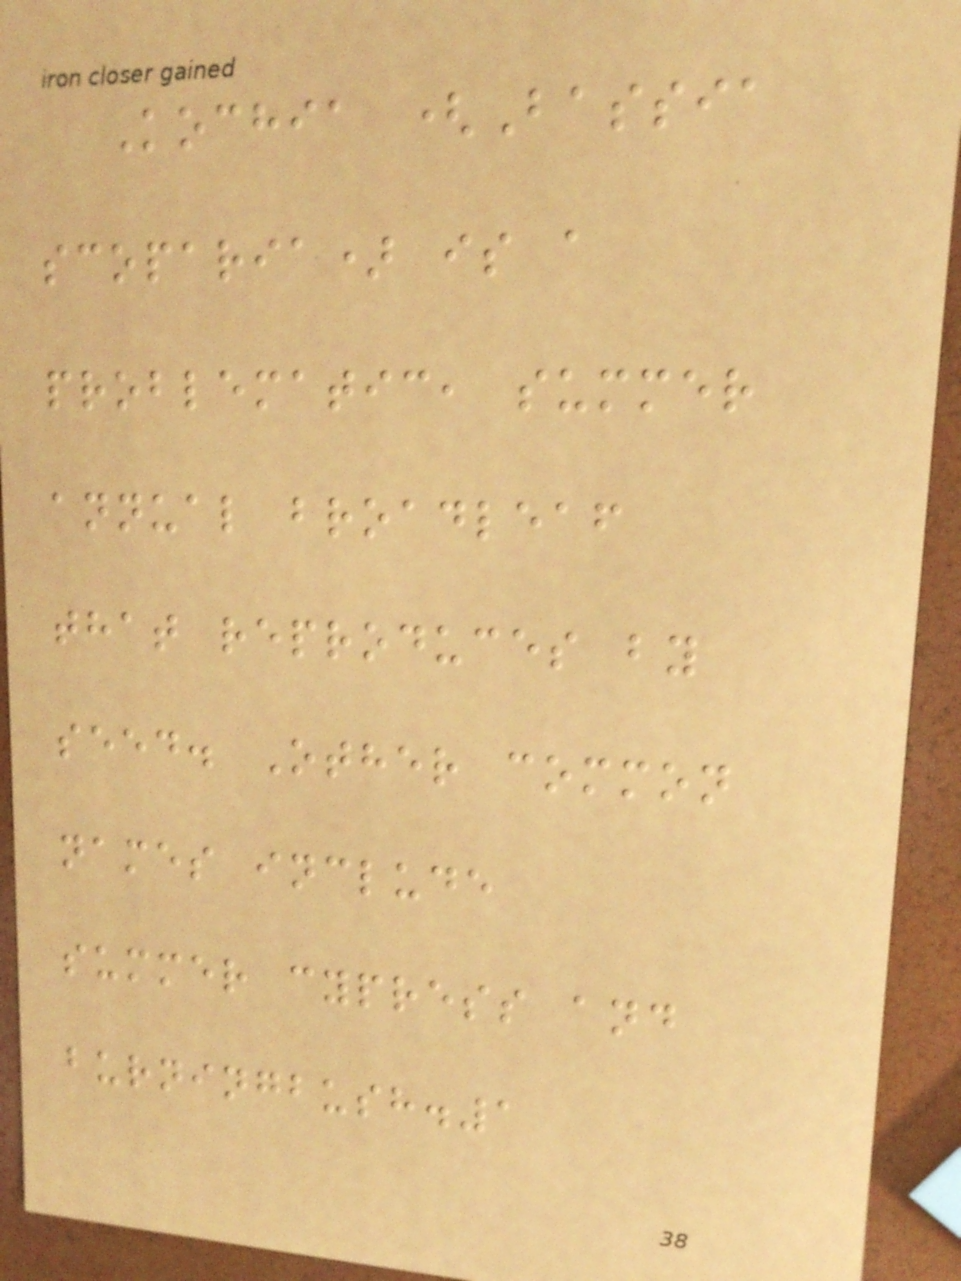Kochia (Bassia
scoparia) is a
problematic, summer
annual broadleaf
that reproduces by
seed. Other common
names include
summer cypress and
burningbush.1
